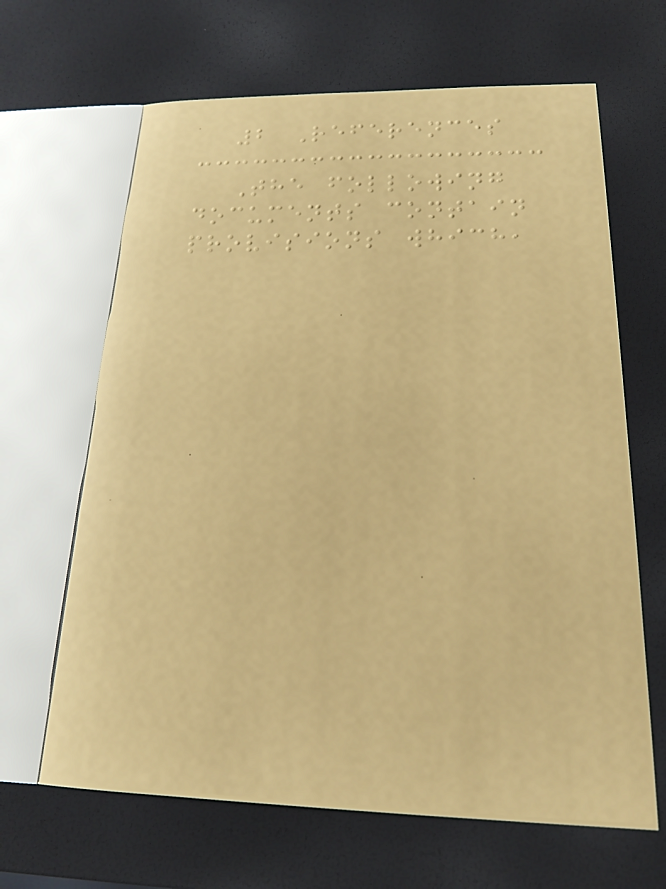2 References
The following
documents contain
provisions which,
